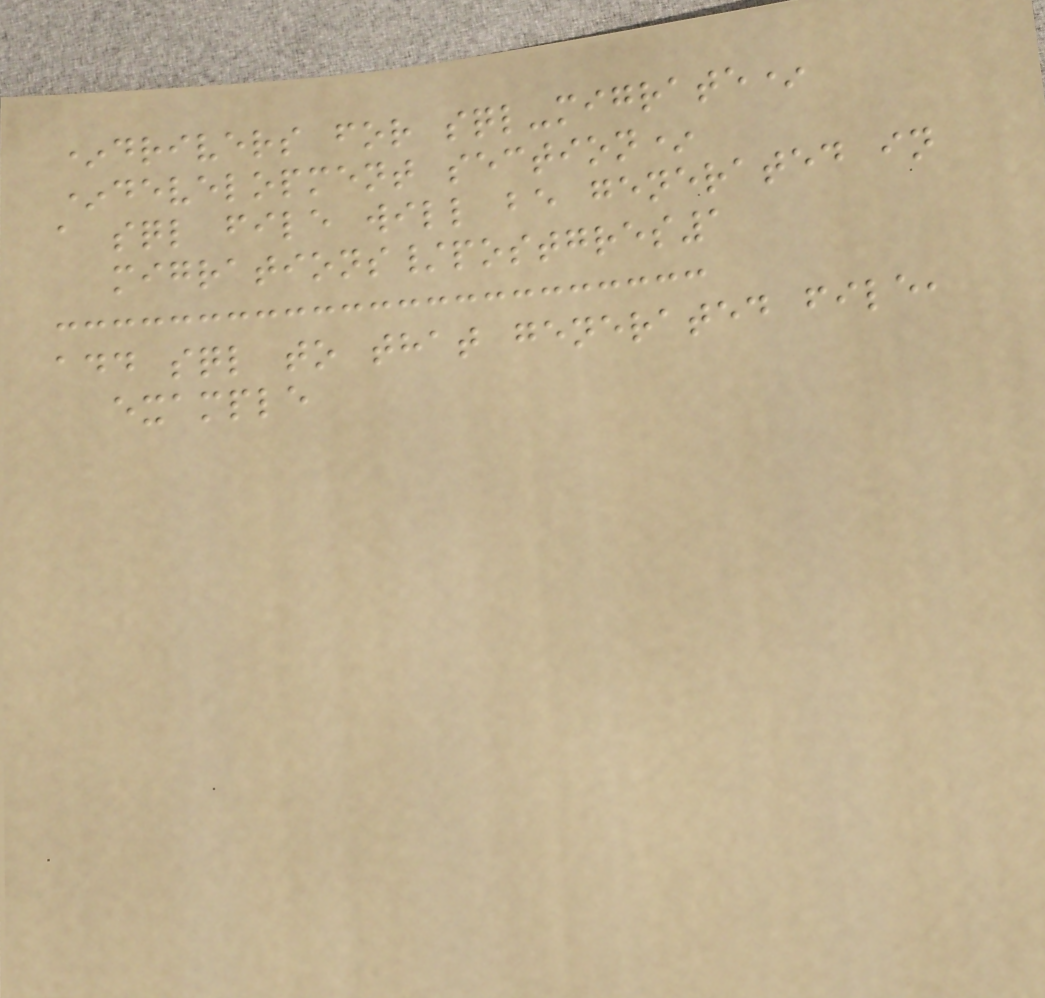*drivers for sql-migrate*
*development section*
a sql file will be generated in
migrations/postgres1
add sql to that generated file,
example
